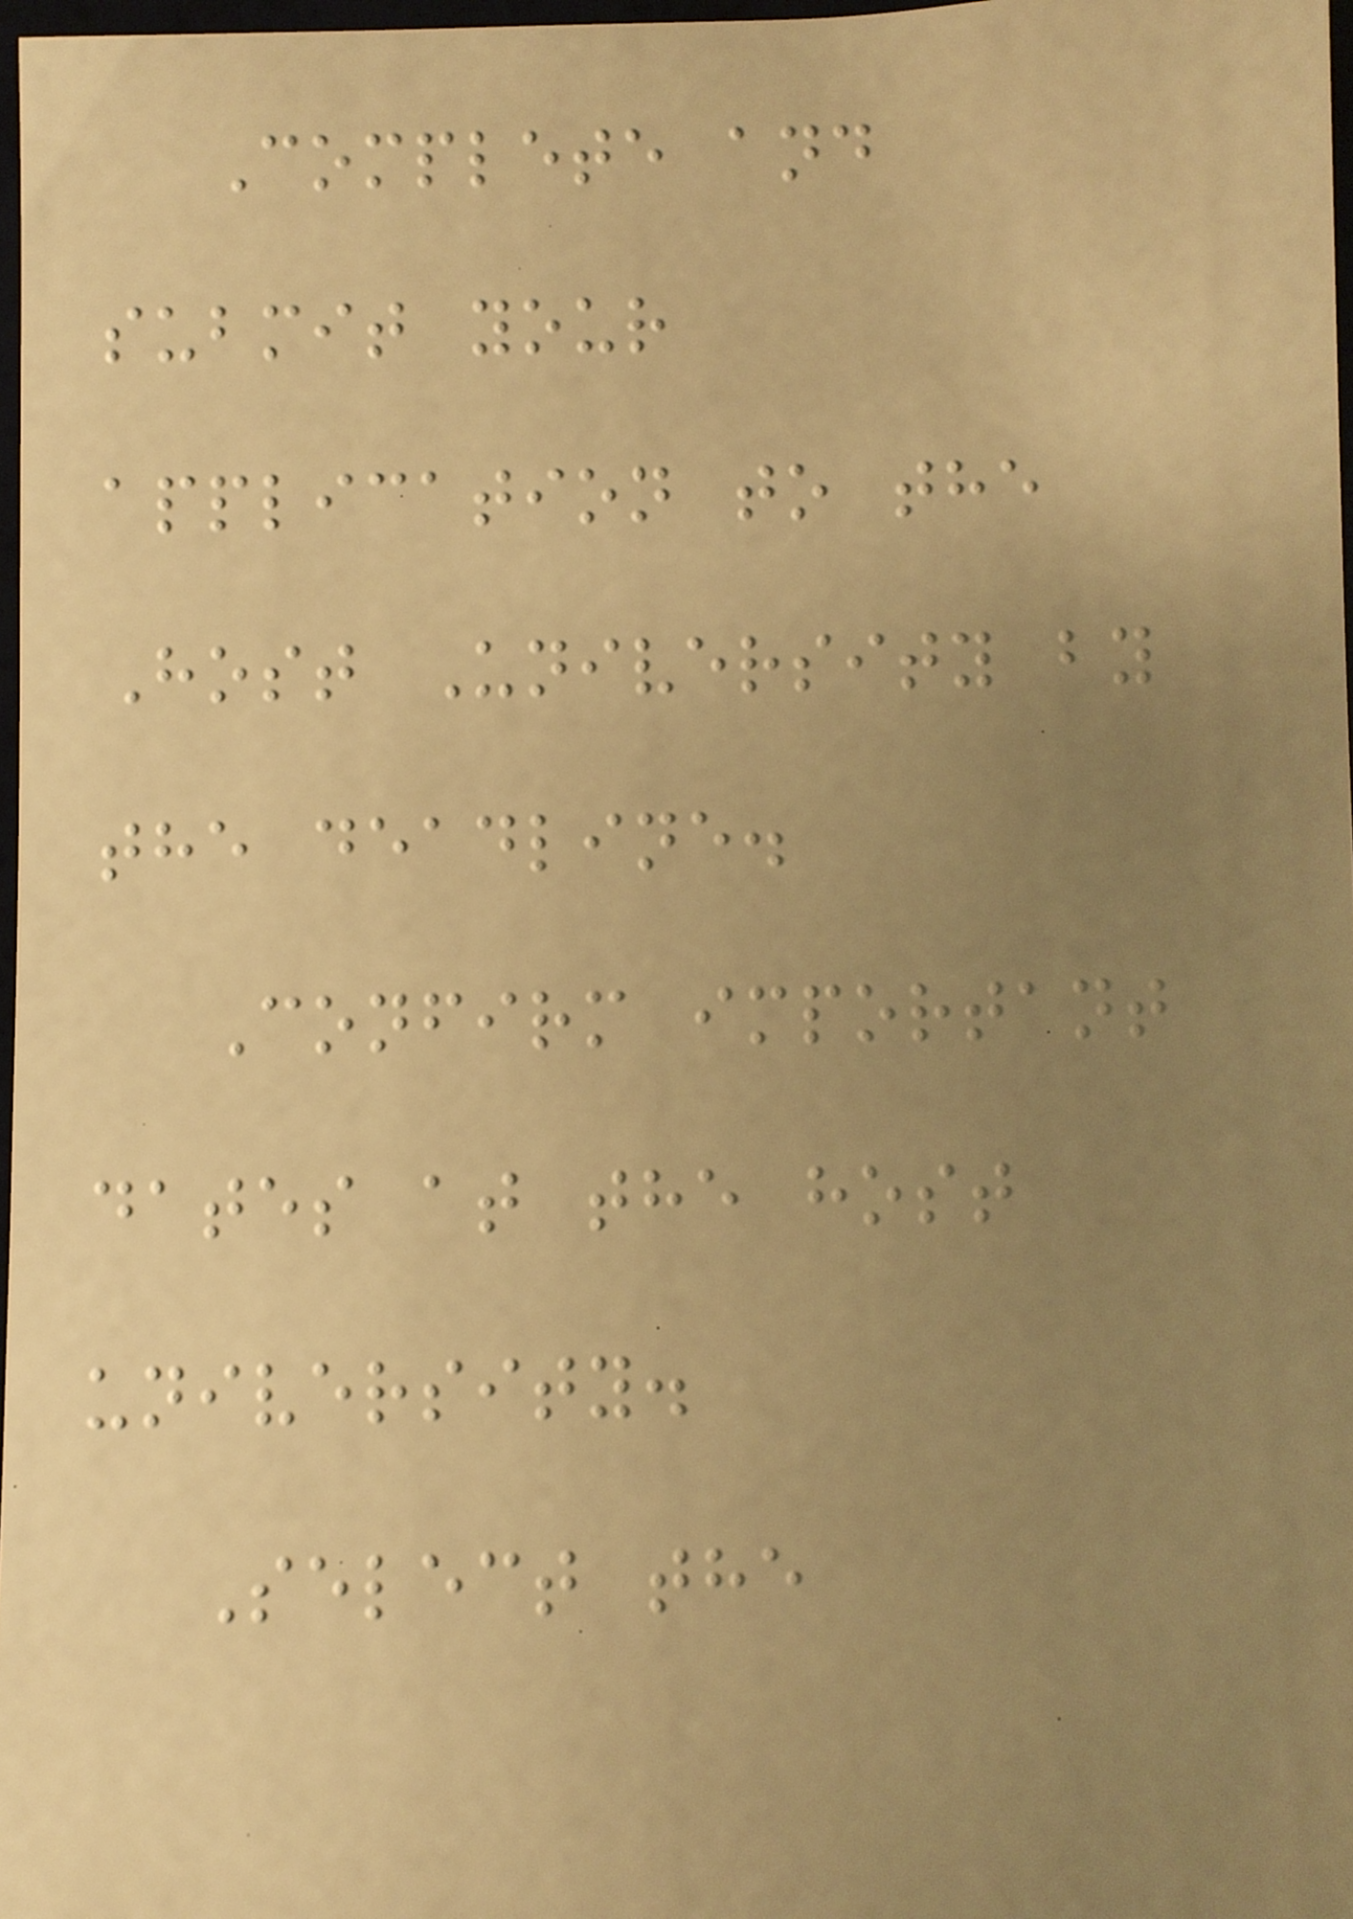Complete and
submit your
application to the
Host University by
the deadline.
Confirm important
dates at the host
university.
Select the
